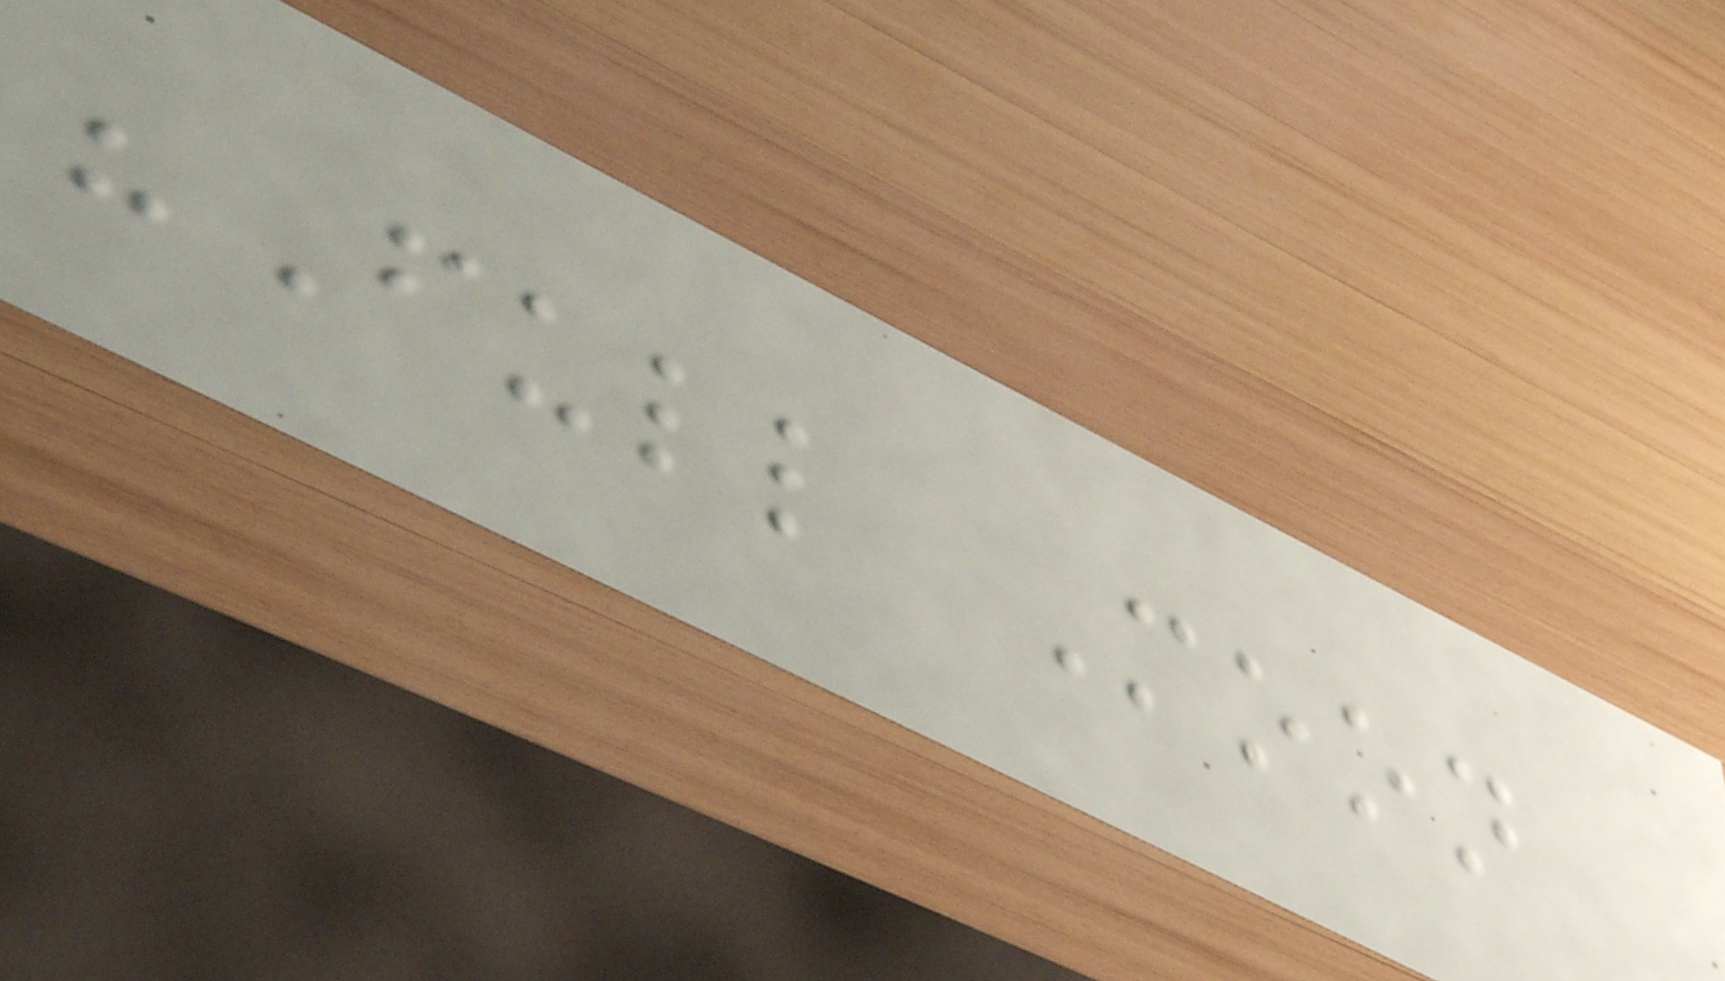"Full Moon
